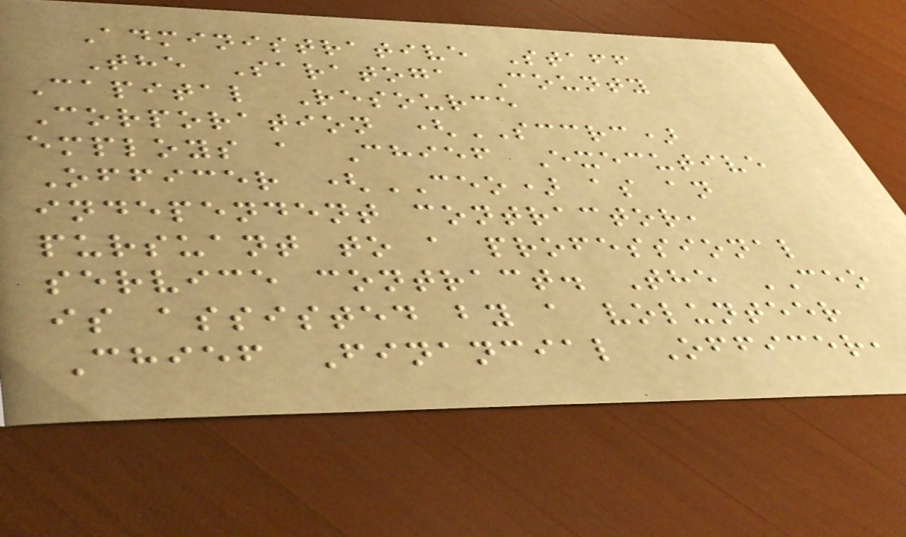Administrative Staff
The Saratoga County
Capital Resource
Corporation (SCCRC)
employs a Chief Executive
Officer (CEO) as an
independent contractor,
pursuant to a professional
service contract. The CEO
is assisted by a volunteer
Chief Financial Officer,
